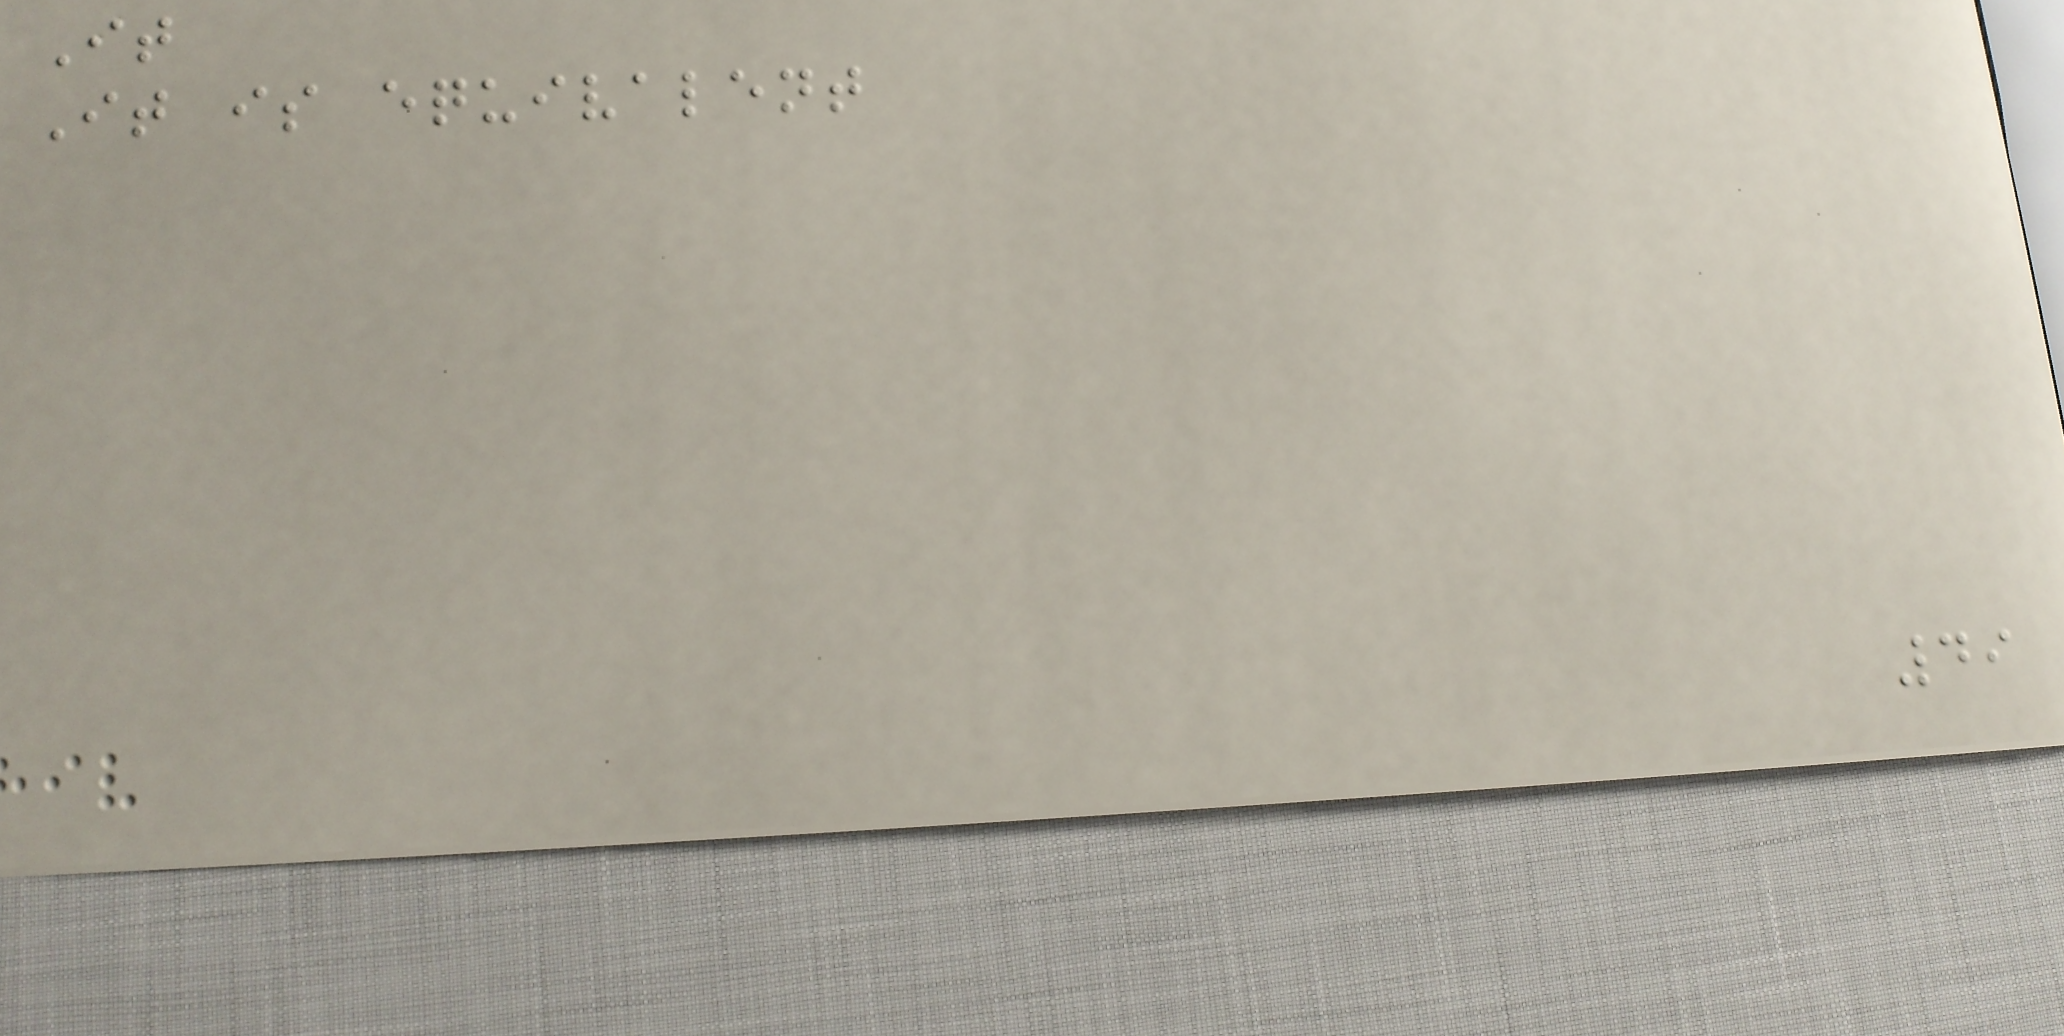It
It is equivalent
49
